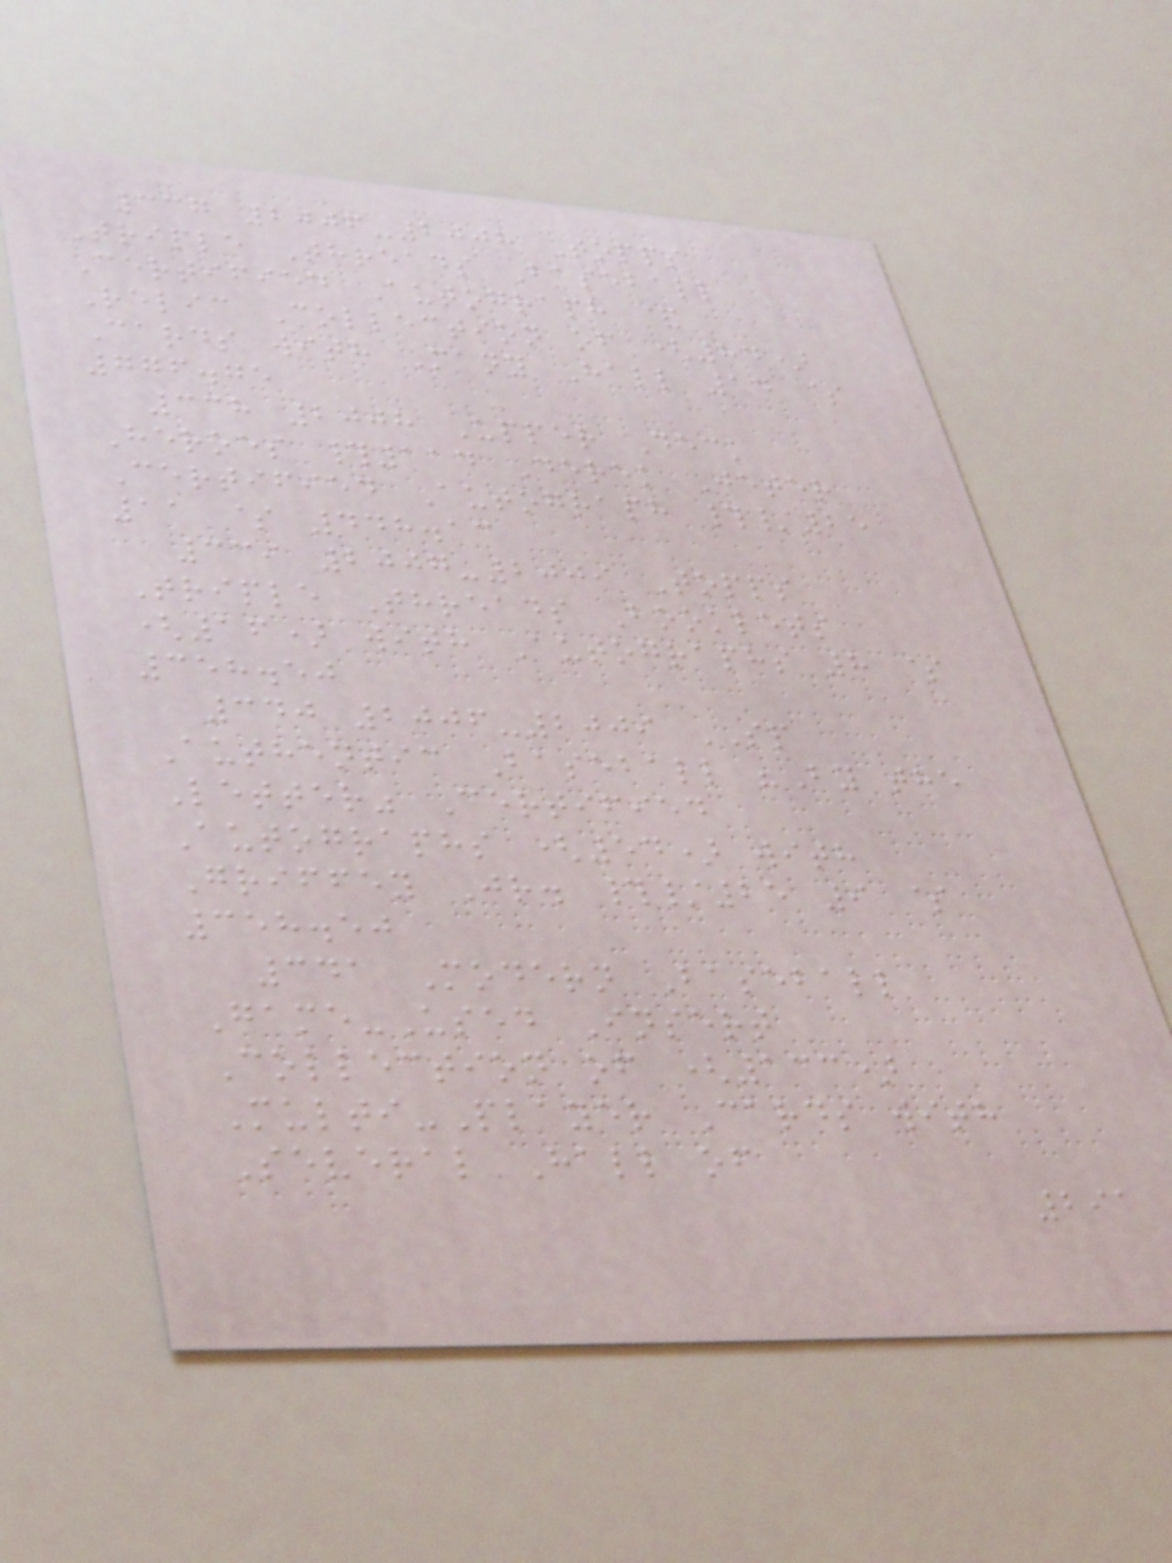337 2006-2008 Topps
Triple Threads Baseball
Certified Autograph &
Relic Collection of (84)
Cards with Many Hall 14 $
776.75
338 2008 Upper Deck
Heroes #114 Derek Jeter
Certified Autograph #/25
11 $ 448.13
339 2007-2009 Topps
Triple Threads Booklets
(16) with Autographs 8 $
358.50
340 2006-2009 SP
Authentic Baseball "By the
Letter" Certified
Autographs (54) with
Griffey Jr. #/25 9 $
358.50
341 Modern Baseball
Game-Used Insert
Collection of (133)
Multi-Player Cards with
Several Hall of
291
